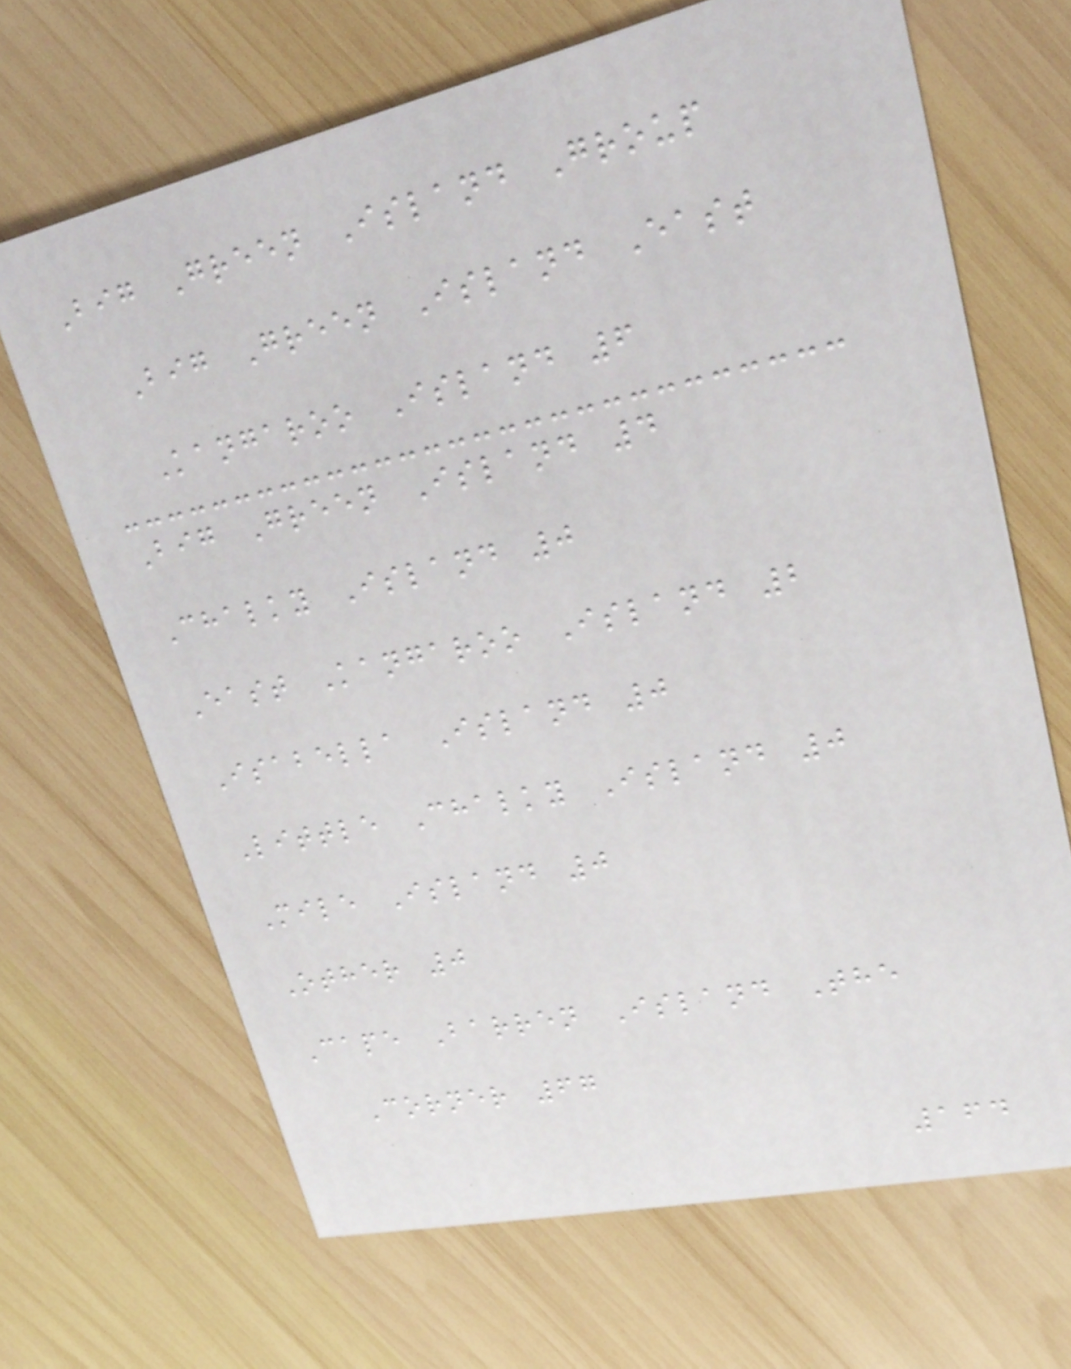Big Green Island Group
Big Green Island East
Kangaroo Island 6
Big Green Island 4
Chalky Island 0
East Kangaroo Island 2
Isabella Island 0
Little Chalky Island 0
Mile Island 0
Other 0
Cape Barren Island The
Corner 67
164
